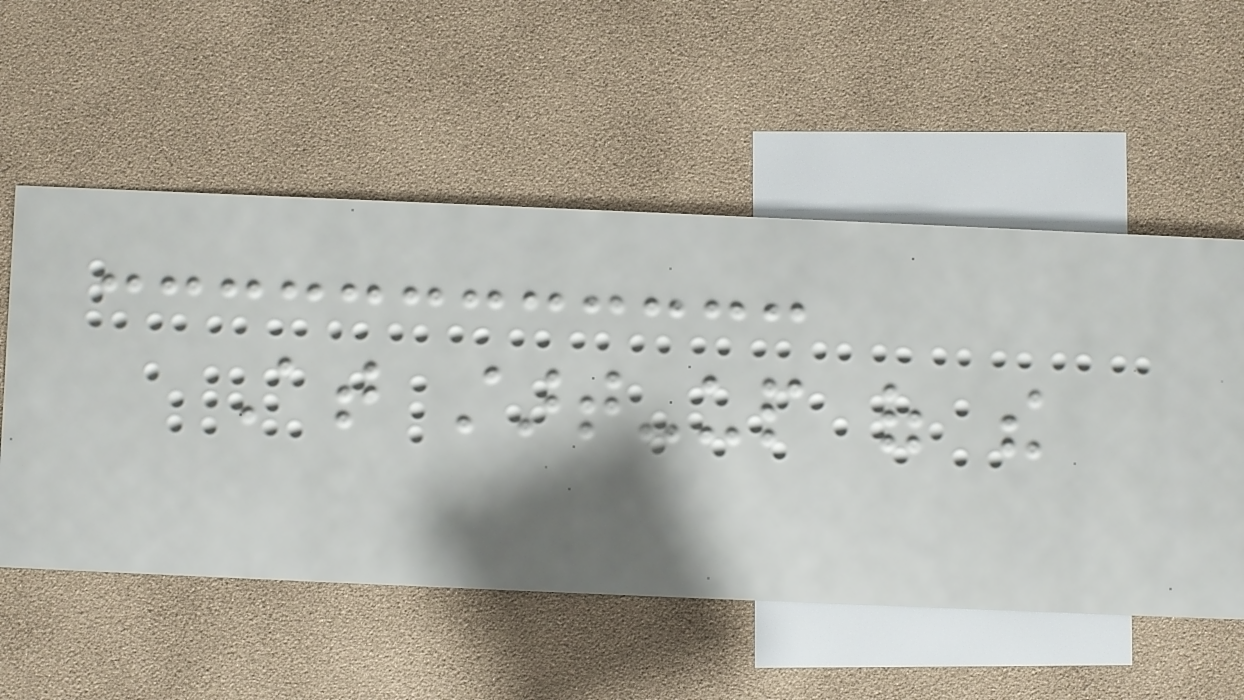At start-up of the
